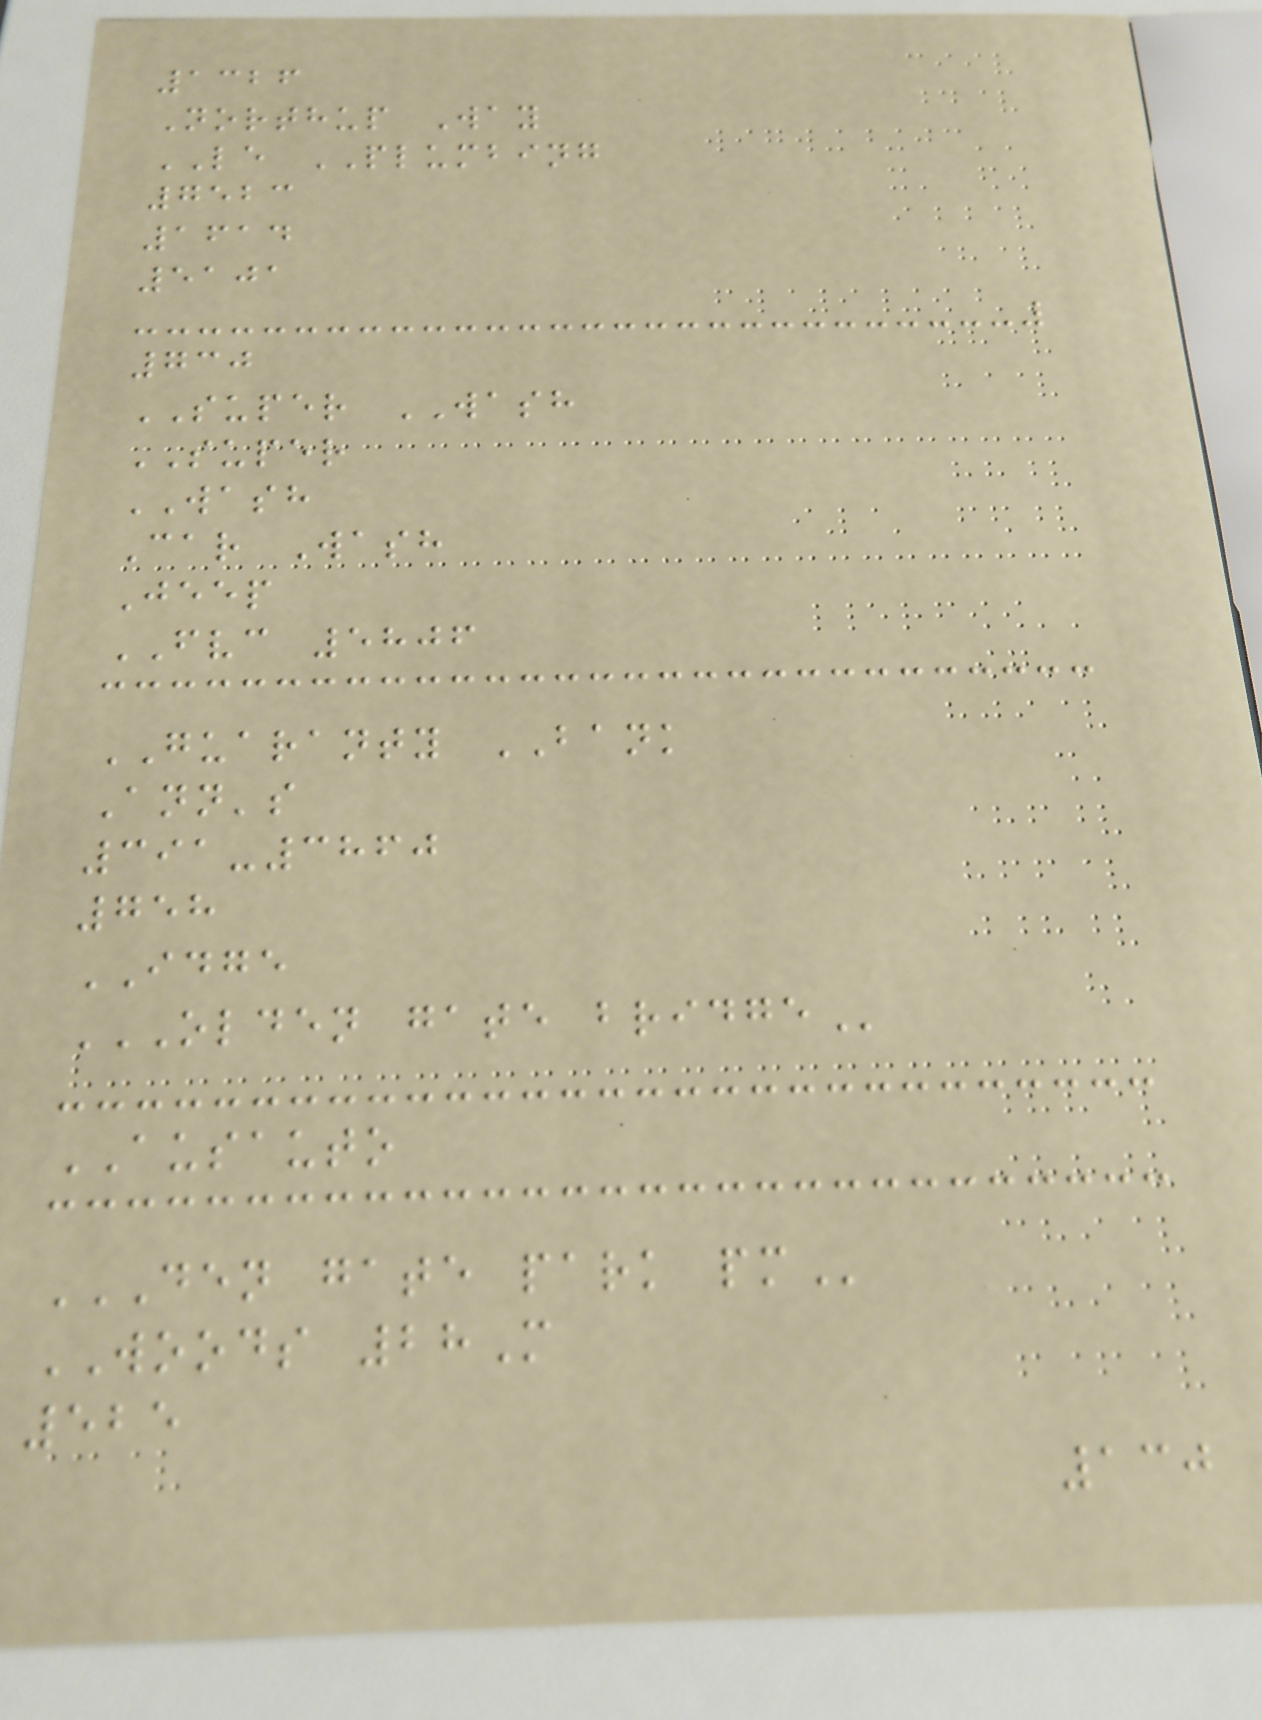1326
Northup Way
LE PLUMBING
7523
1614
5101
730
SUPER WASH
SUPER
WASH
Car Wash
Jeep
FVC 5806
GUARANTY BANK
Ann's
391-3860
758
IDGE
OLDEN GATE BRIDGE
AUSAUTO
DEN GATE PARK PM
WOODS 28M
525
130
